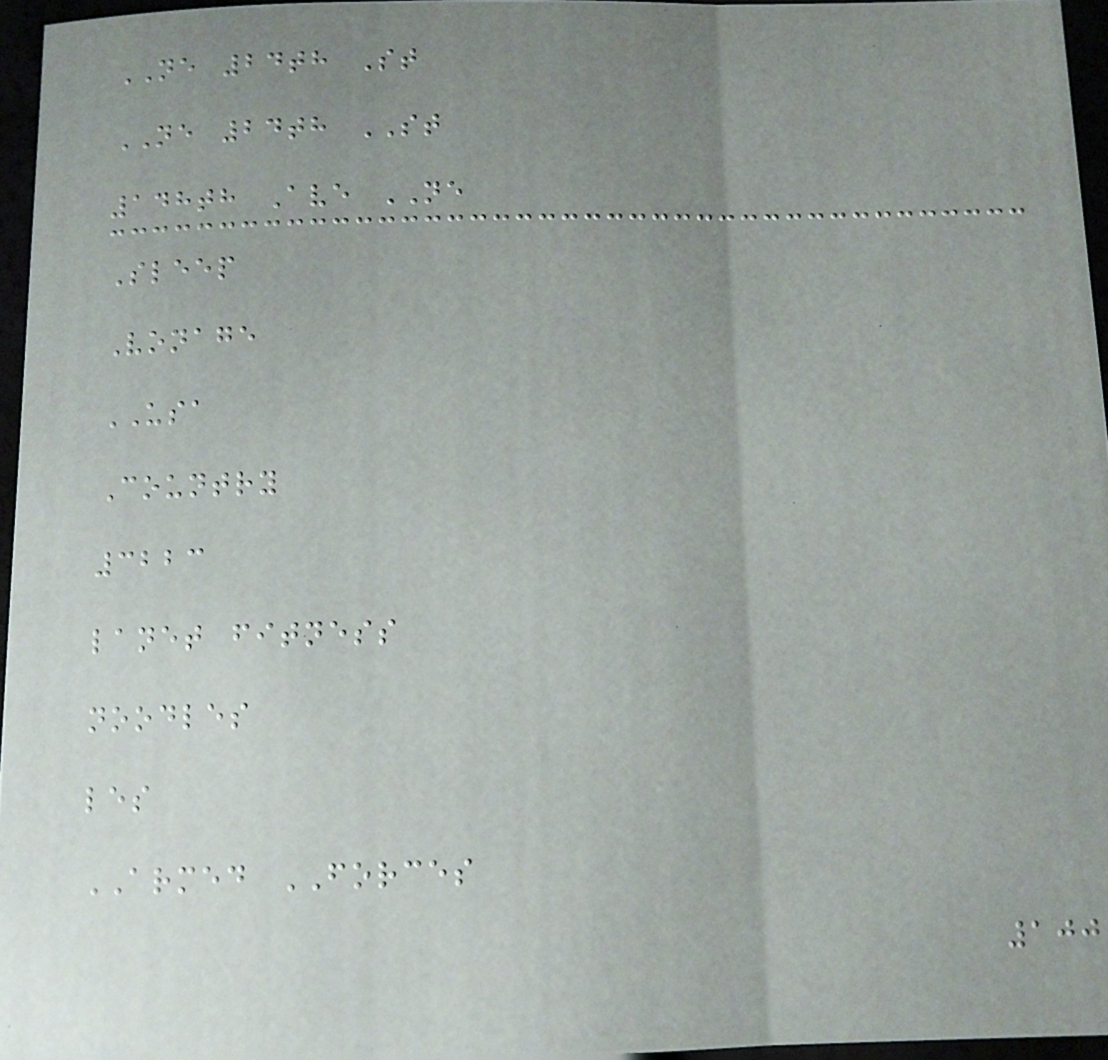NE 24th St
NE 24th ST
148th Ave NE
Sleep
Vonage
USA
Country
3223
lanet fitness
noodles
les
ARMED FORCES
100
